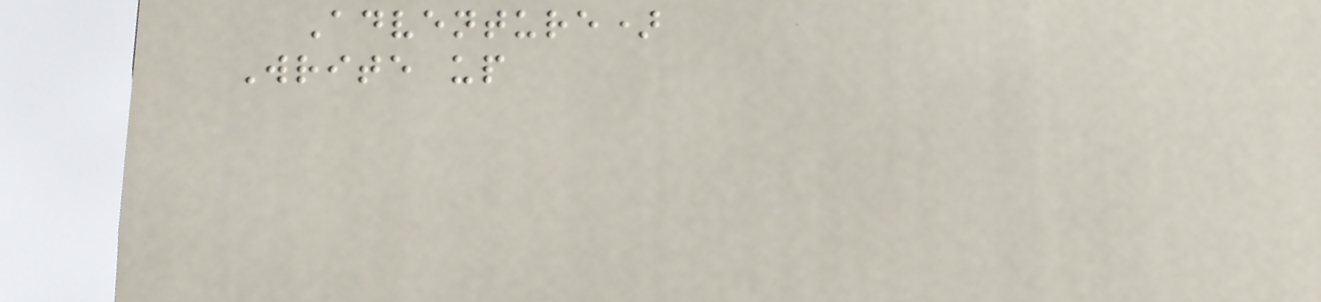Adventure)
Write up
